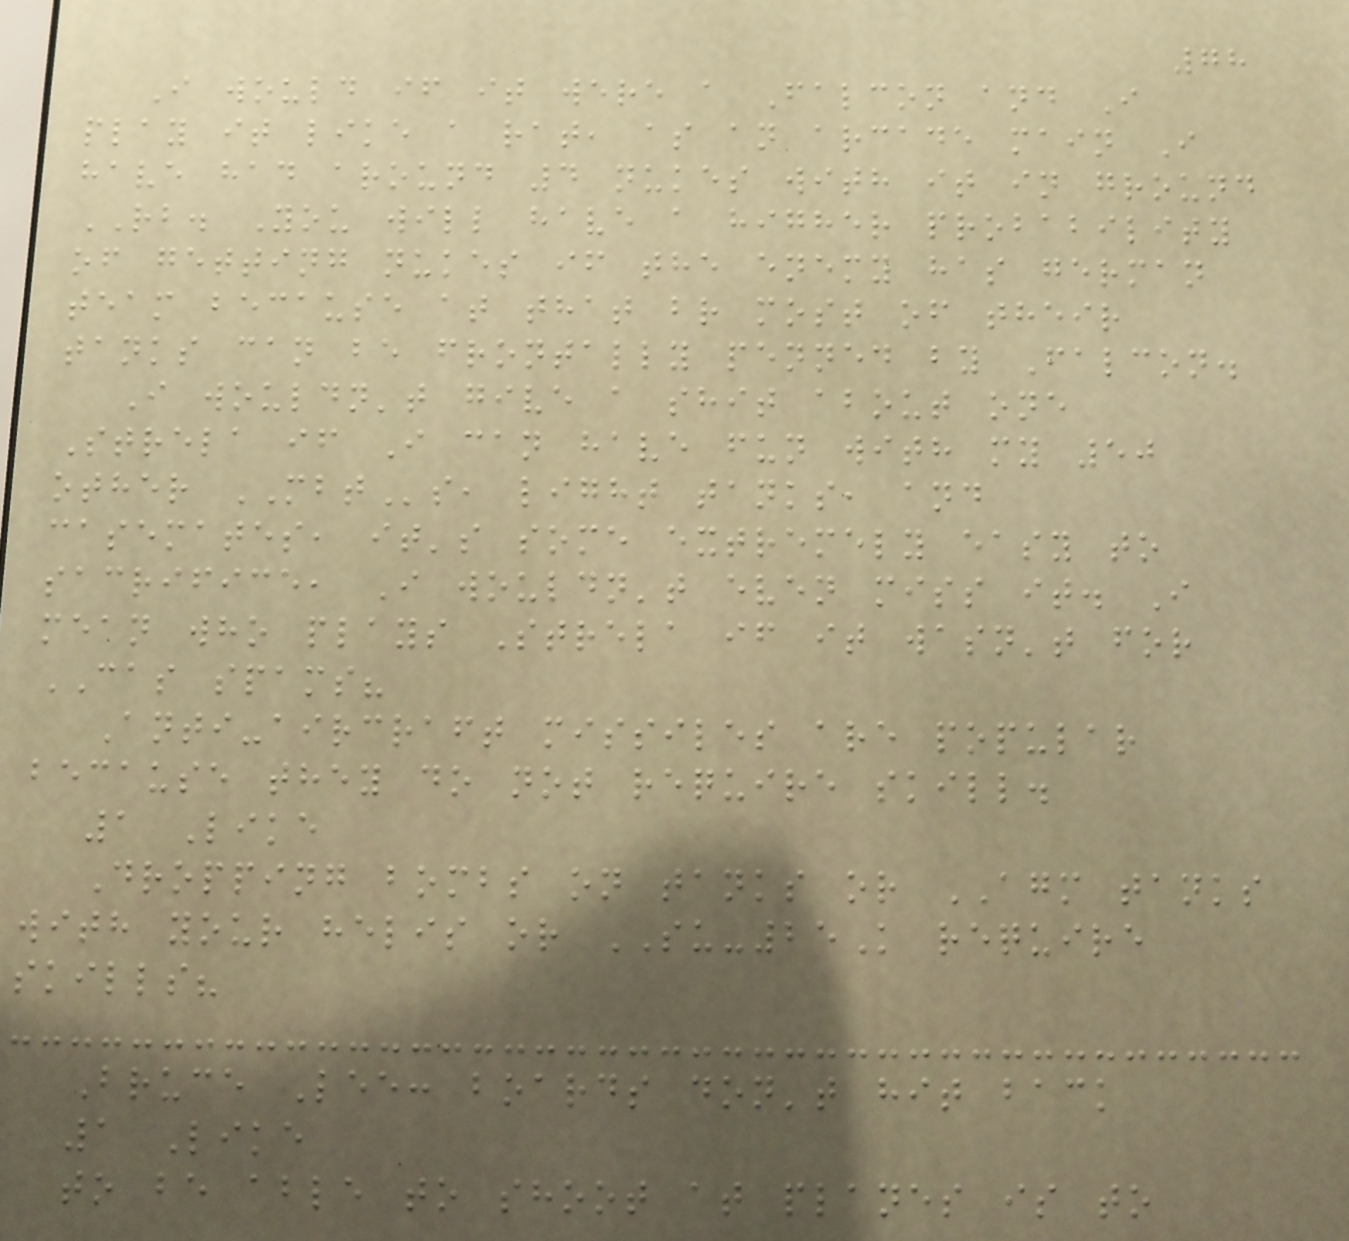78
I would if it were a Falcon and I
play it like a rat, as an arcade main I
have had around 4 nukes with it in ground
RB. You will have a higher probability
of getting nukes if the enemy has german
team because at that br most of their
tanks can be frontally penned by Falcon.
I wouldn't give a shit about one
Strela if I can have fun with my 50
other MBTs, light tanks, and
casemates, it's some extremely easy to
sacrifice, I wouldn't even miss it. I
mean who plays Strela if it wasn't for
CAS spams?
Anti-aircraft missiles are popular
because they do not require skill.
1 Like
Dropping bombs on tanks or AGM tanks
with your helis or SU-25K require
skills?
Bruce Lee: boards don't hit back
1 Like
to be able to shoot at planes is to
